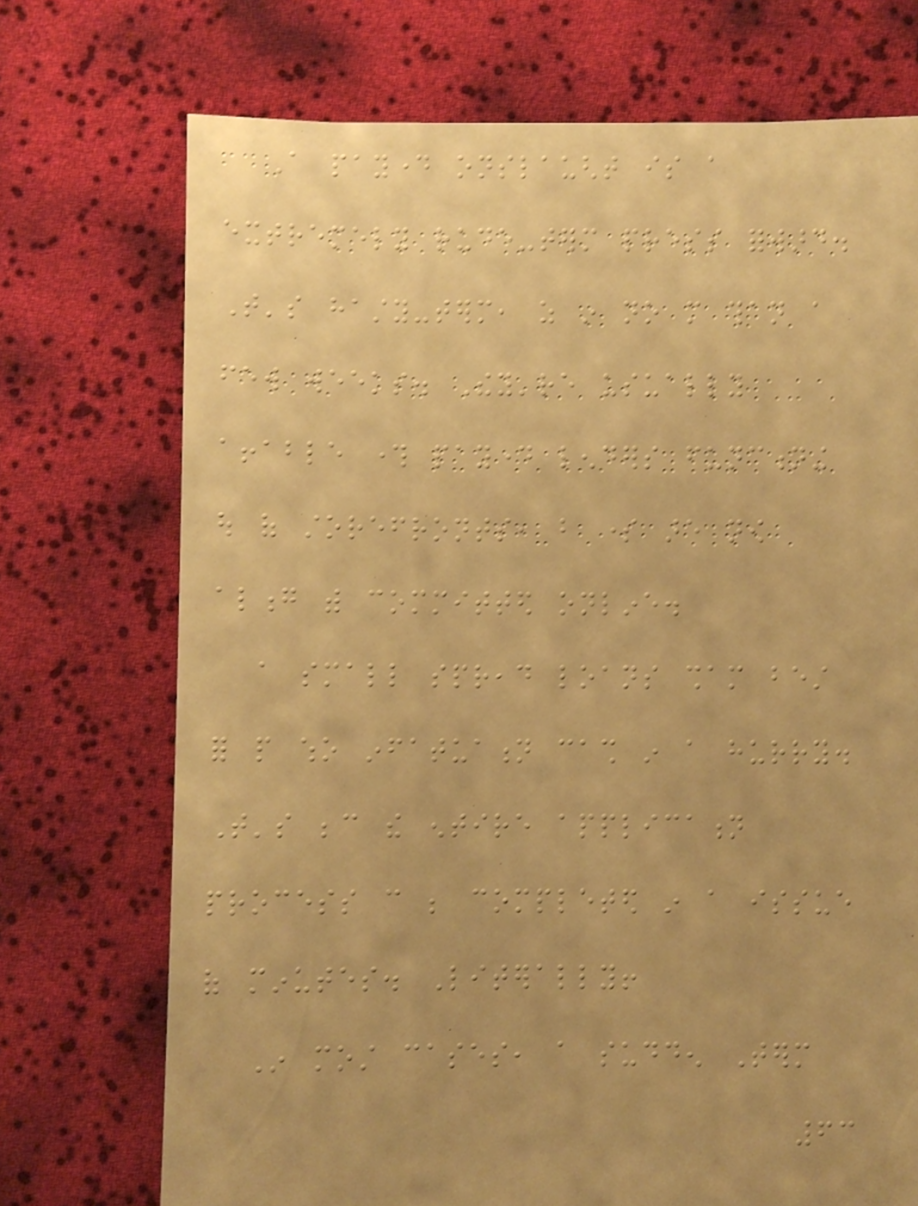A payday onslaught is a
extremely rude-term press forward.
That's hasty-term, as in no more than a
few weeks. They're usually
affable through payday lenders functioning
out of storefronts, but some are now
along with committed online.
a small spread loans sham best
for people who infatuation cash in a hurry.
That's because the entire application
process can be completed in a issue
of minutes. Literally!
In most cases, a sudden Term
63
